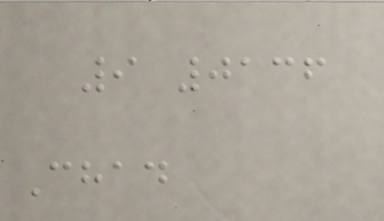9 0136
Chad
